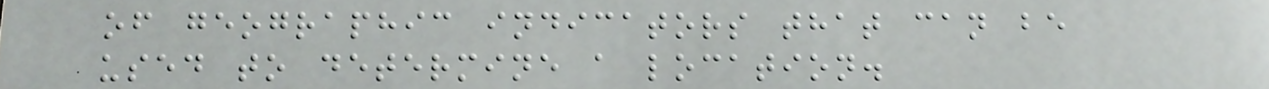of geographic indicators that can be
used to determine a location.
